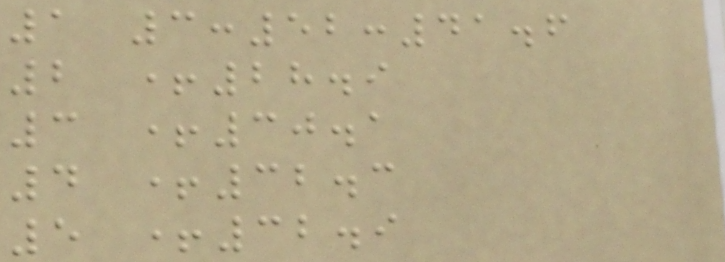1 3:52:41.6
2 +28.9
3 +30.1
4 +32.3
5 +32.9
